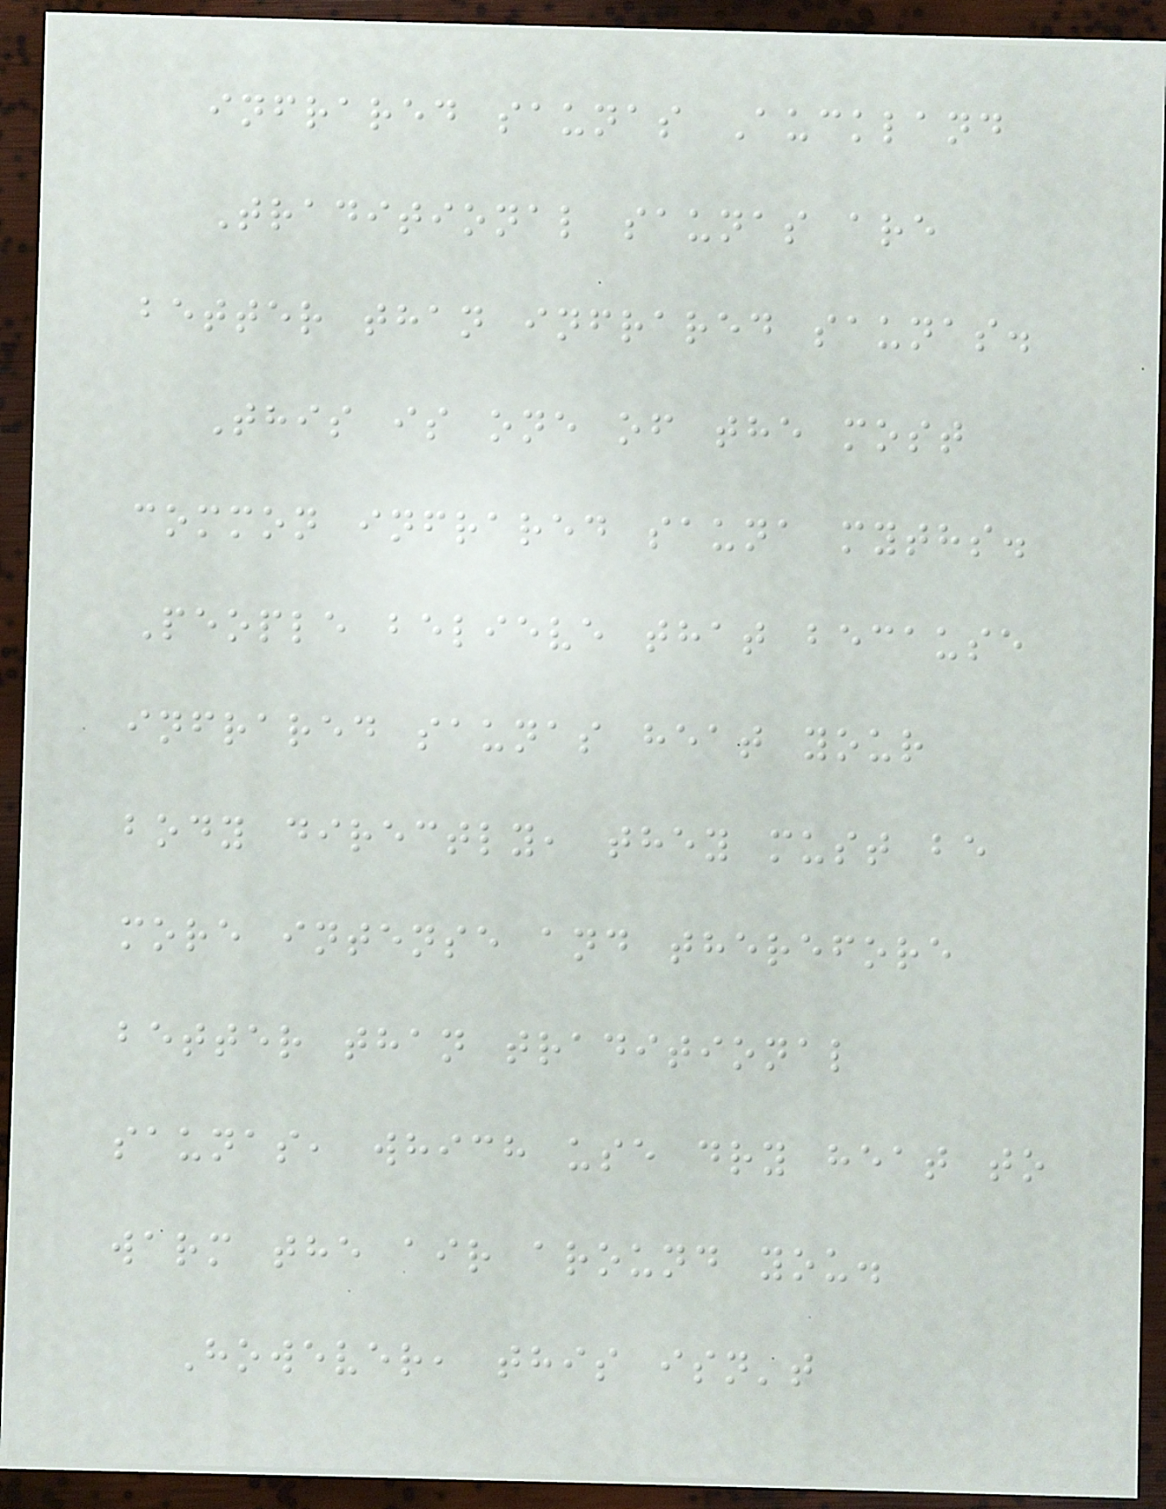infrared saunas Auckland
Traditional saunas are
better than infrared saunas.
This is one of the most
common infrared sauna myths.
People believe that because
infrared saunas heat your
body directly, they must be
more intense and therefore
better than traditional
saunas, which use dry heat to
warm the air around you.
However, this isn't
